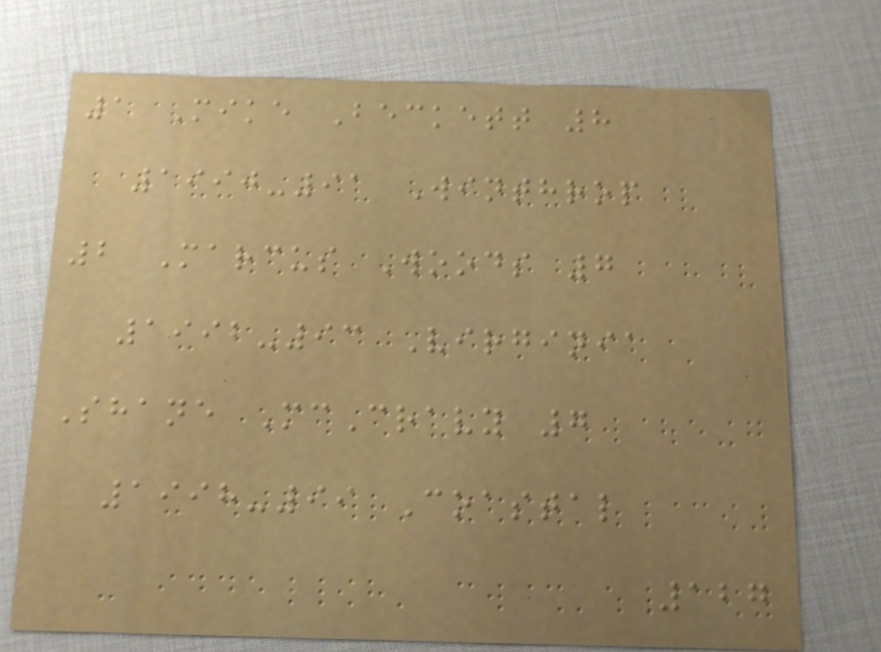1 Mike Beckett 8
1990-91 Winthrop
2 Marcus Woods 7
1992-93 Virginia
Shane McCravy 7
1998-99 Coastal
127
